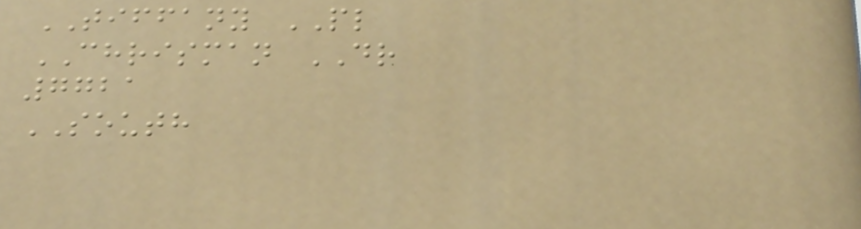TIFFANY PL
CHRISMAN DR
7721
SOUTH
